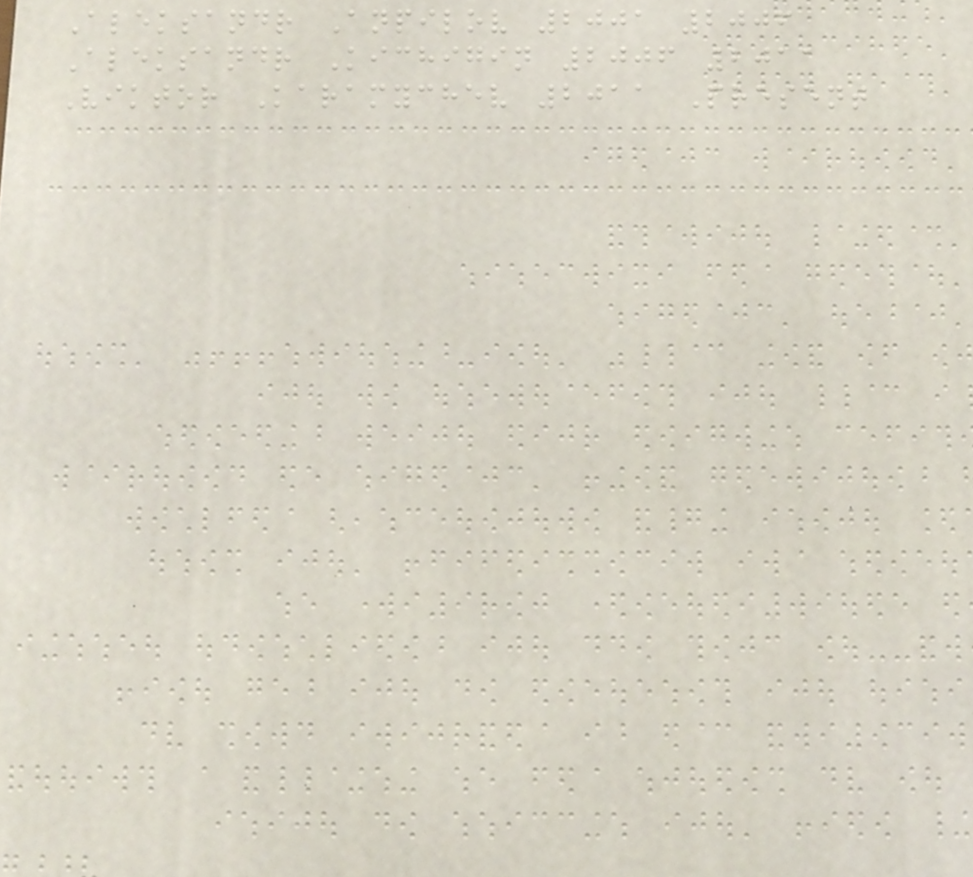Aleksandr Anpilov 2001 2006
Aleksandr Kichigin 2006 2011
Viktor Karamychev 2011 Present
